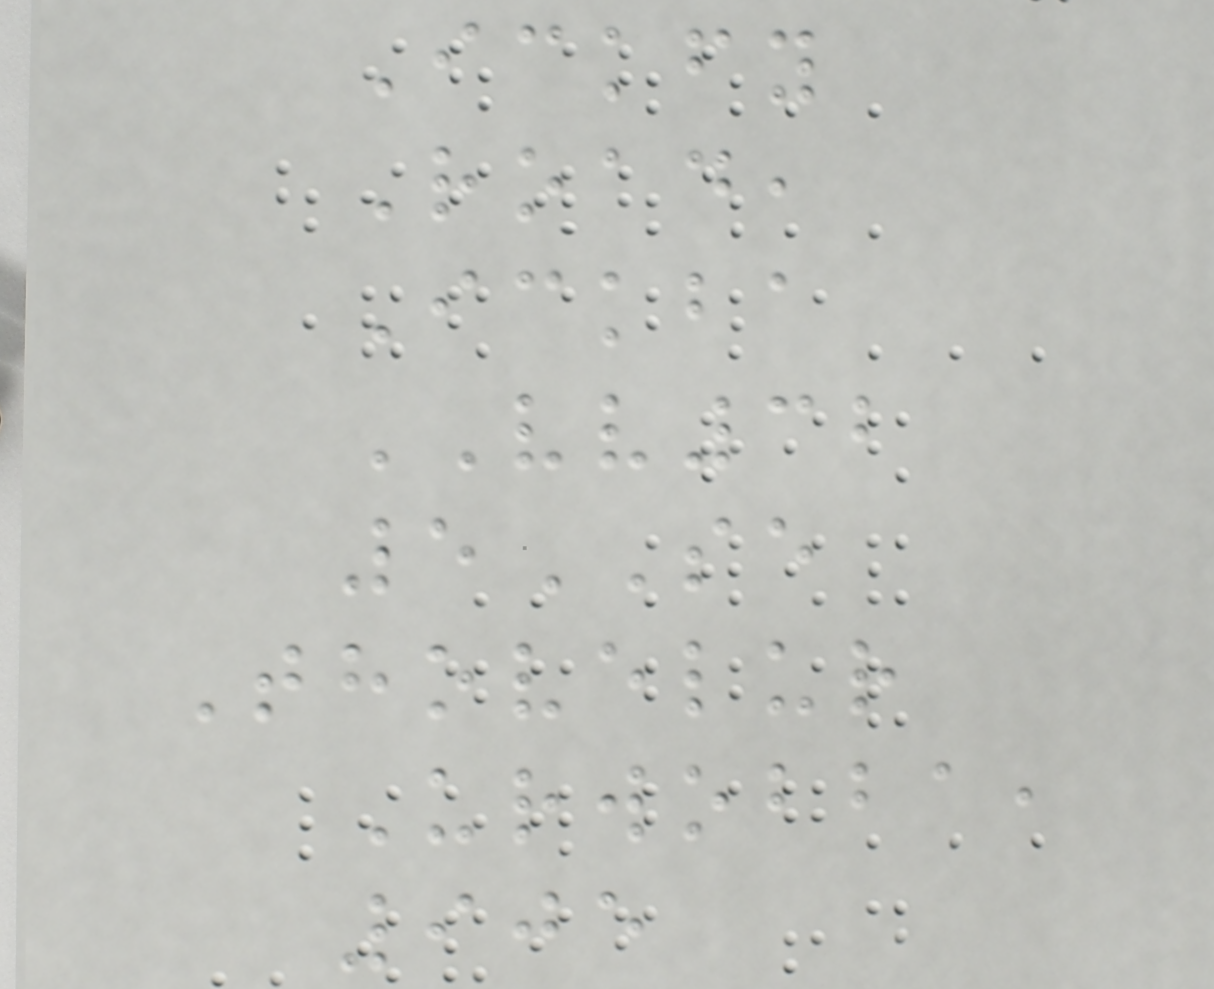Ickfy
Road,
Ickba
VV32
5SE
Thovelur
Urwobba,
905
